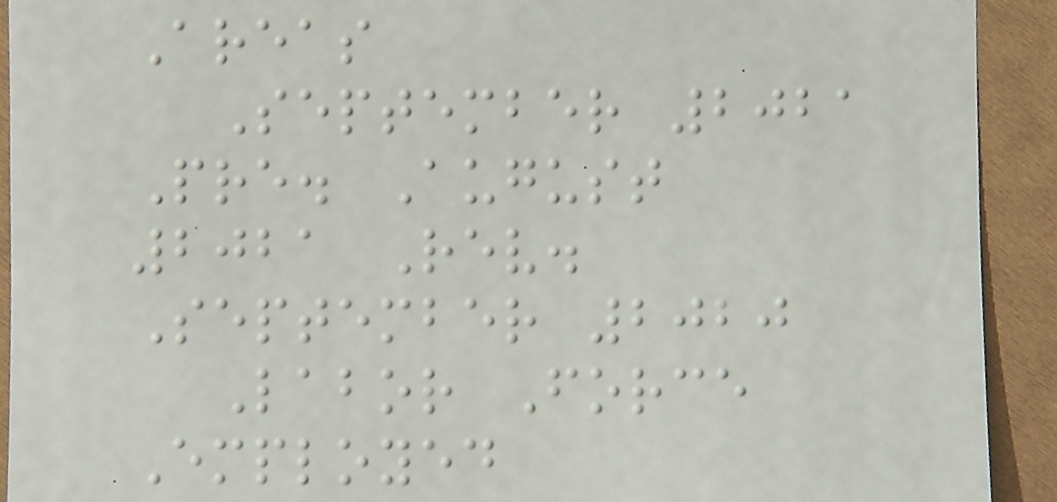Areas
September 2021
Pre. August
2021 Rev.
September 2020
Labor Force
Employed
